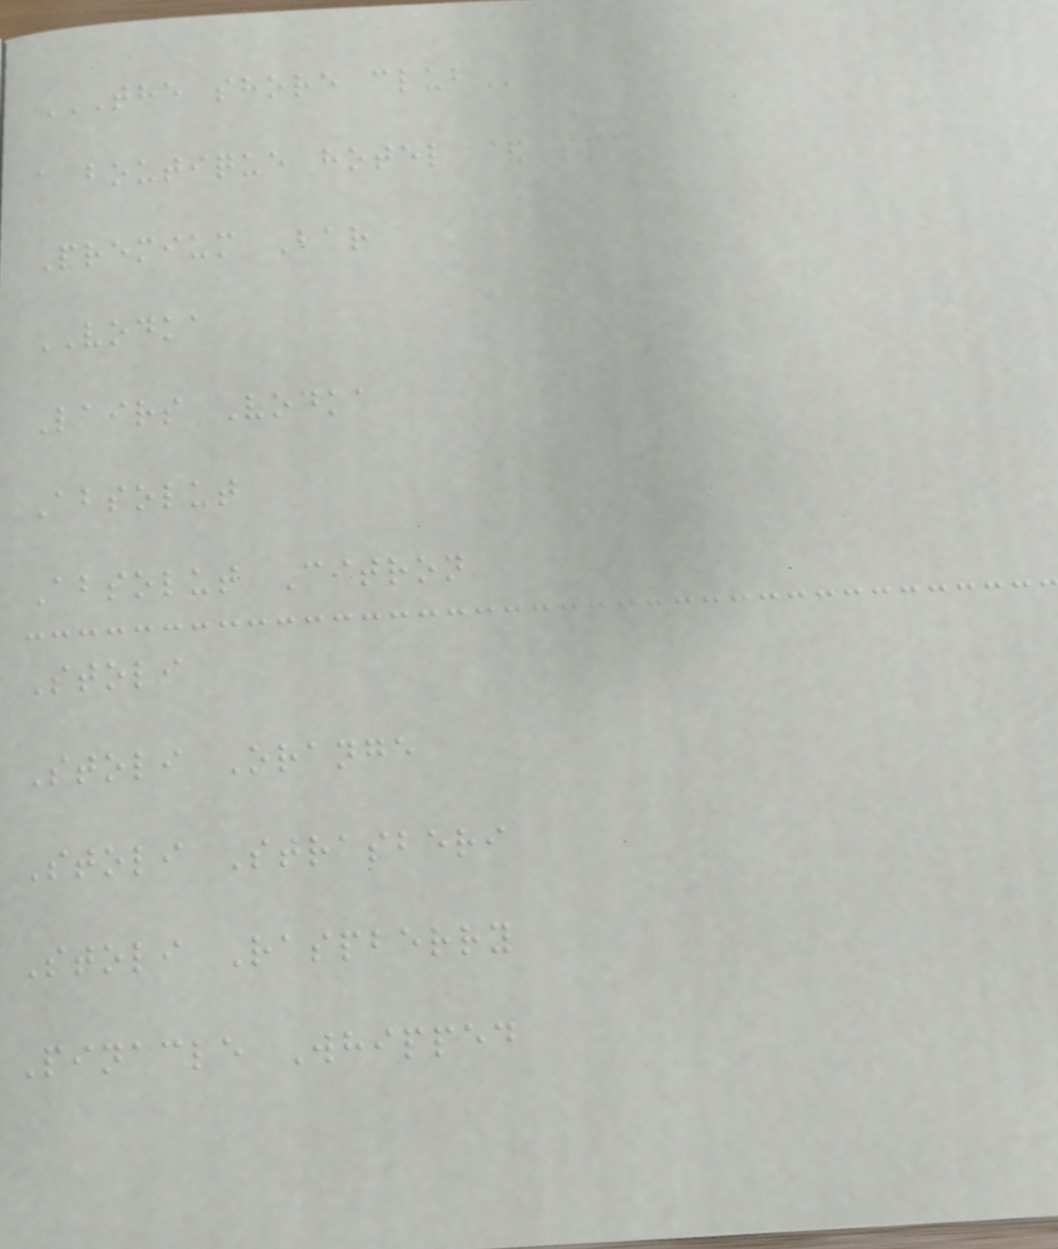THE SHORE CLUB
a boutique hotel & spa
Premium Bar
VODKA
Lairs Vodka
Absolut
Absolut Citron
Stoli
Stoli Orange
Stoli Strasberi
Stoli Raspberry
Pinacle Whipped
